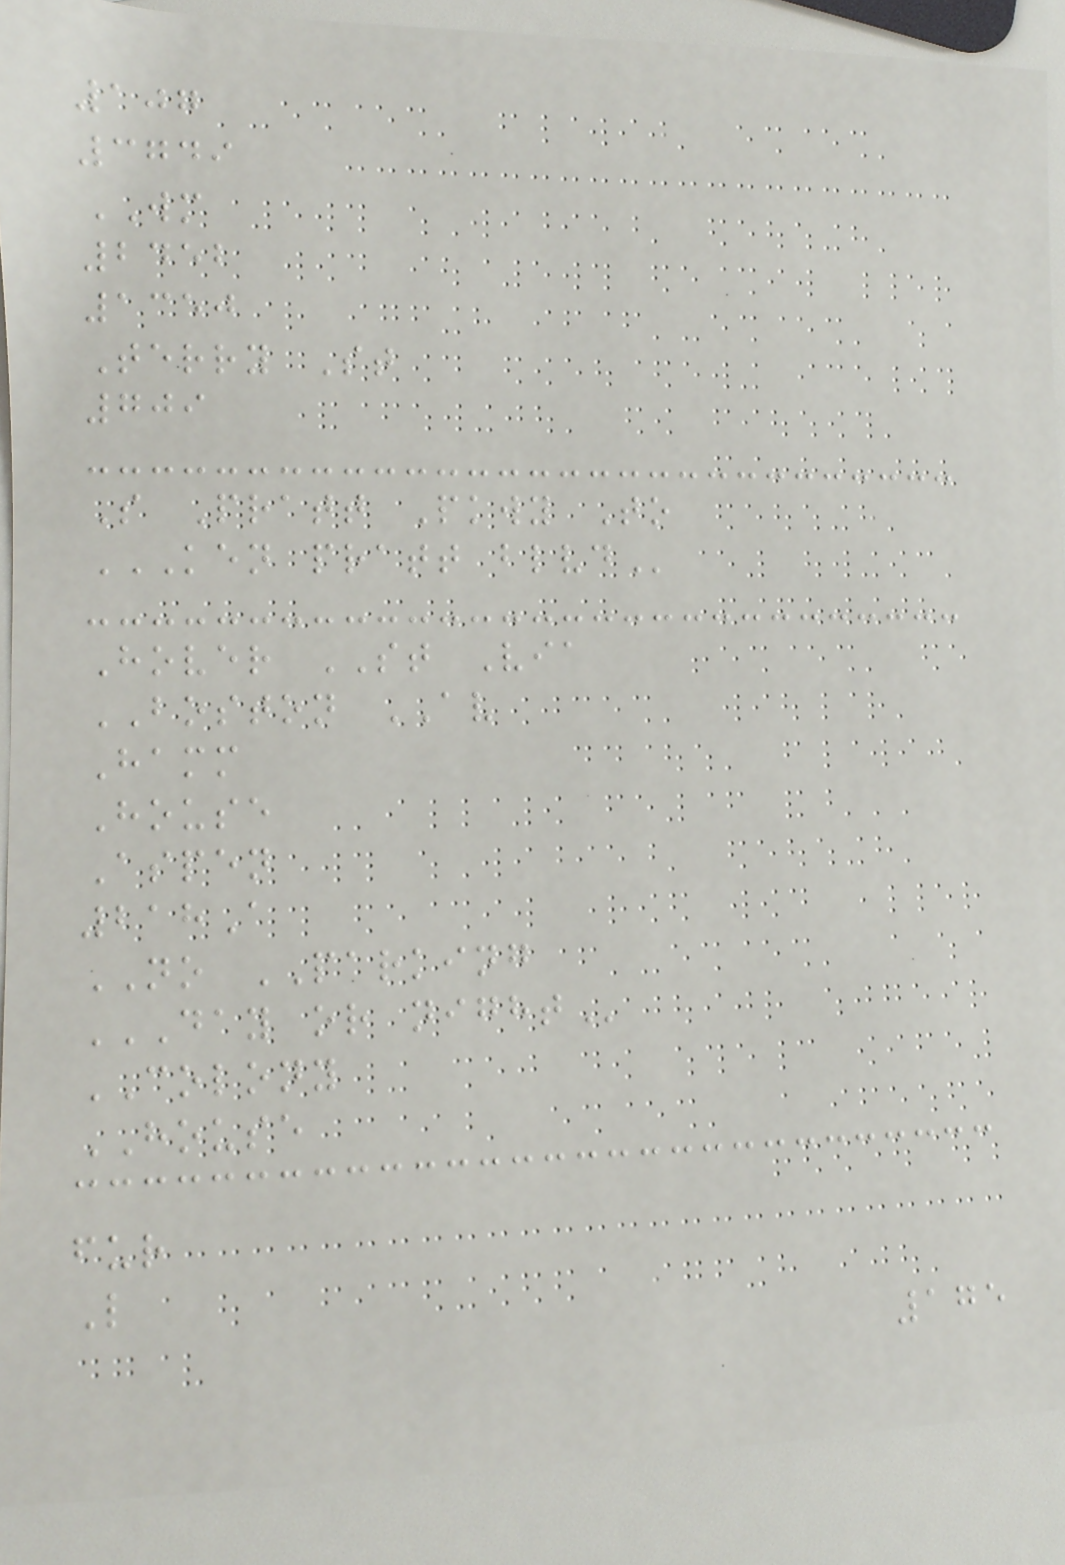107
3749
WM
2452
1350
Terry St
709
S Pratt Pkwy To
KEN PRATT BLVD
Hover ST Via
BOSTON AV
Hamm
House
Aspen
218A
NO PARKING
DAY OR NIGHT
COLONY
HOUSE
fur
L
175
